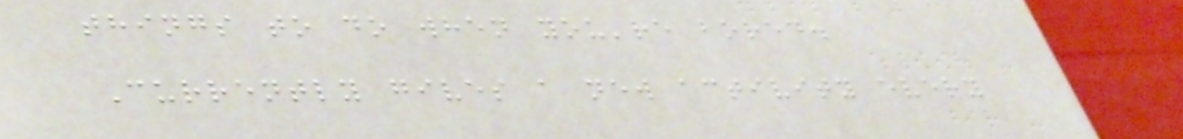things to do when you're bored.
Currently gives a new activity every
